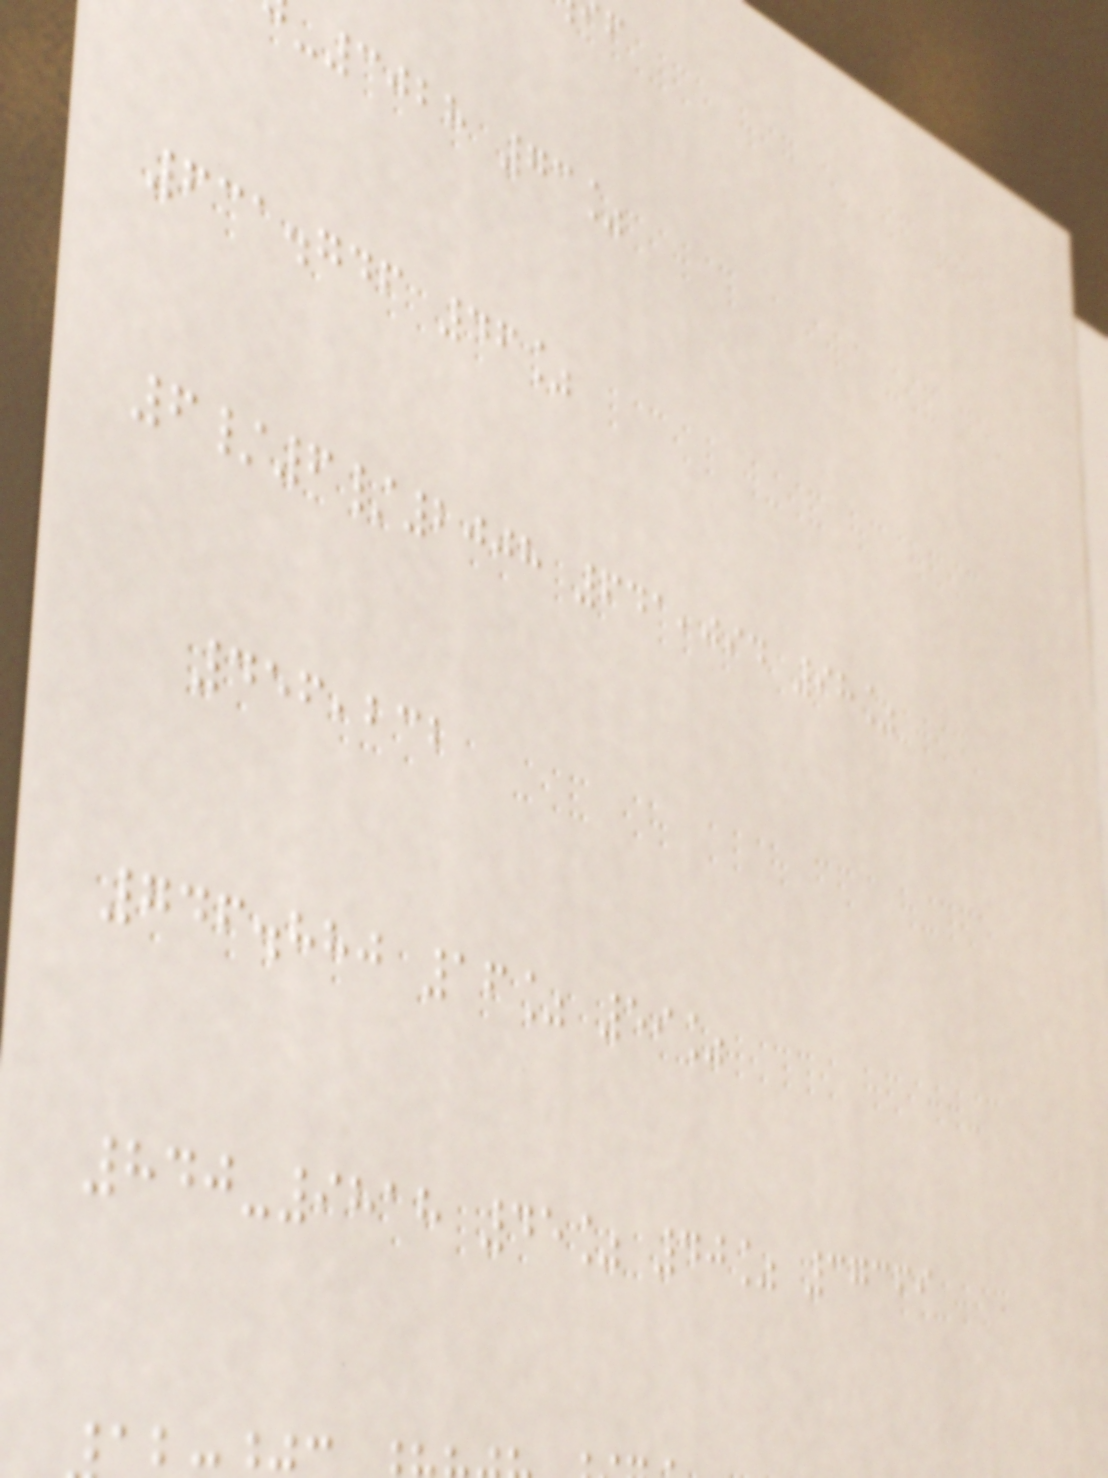-3028 73%
631.746 46%
6/6/2008 641,094 98%
456,232
746.880 16% 59%
840-9818 45% 40% 37369
